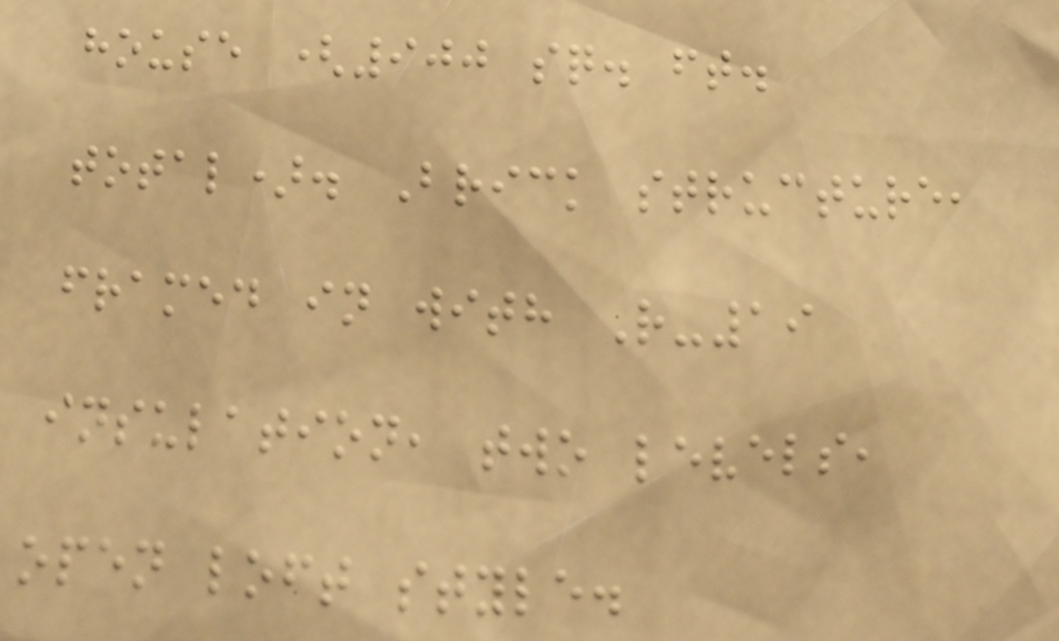house (900 sq. ft.
total). Brick structure,
framed in with R-19
insulation, two levels,
open loft style.
